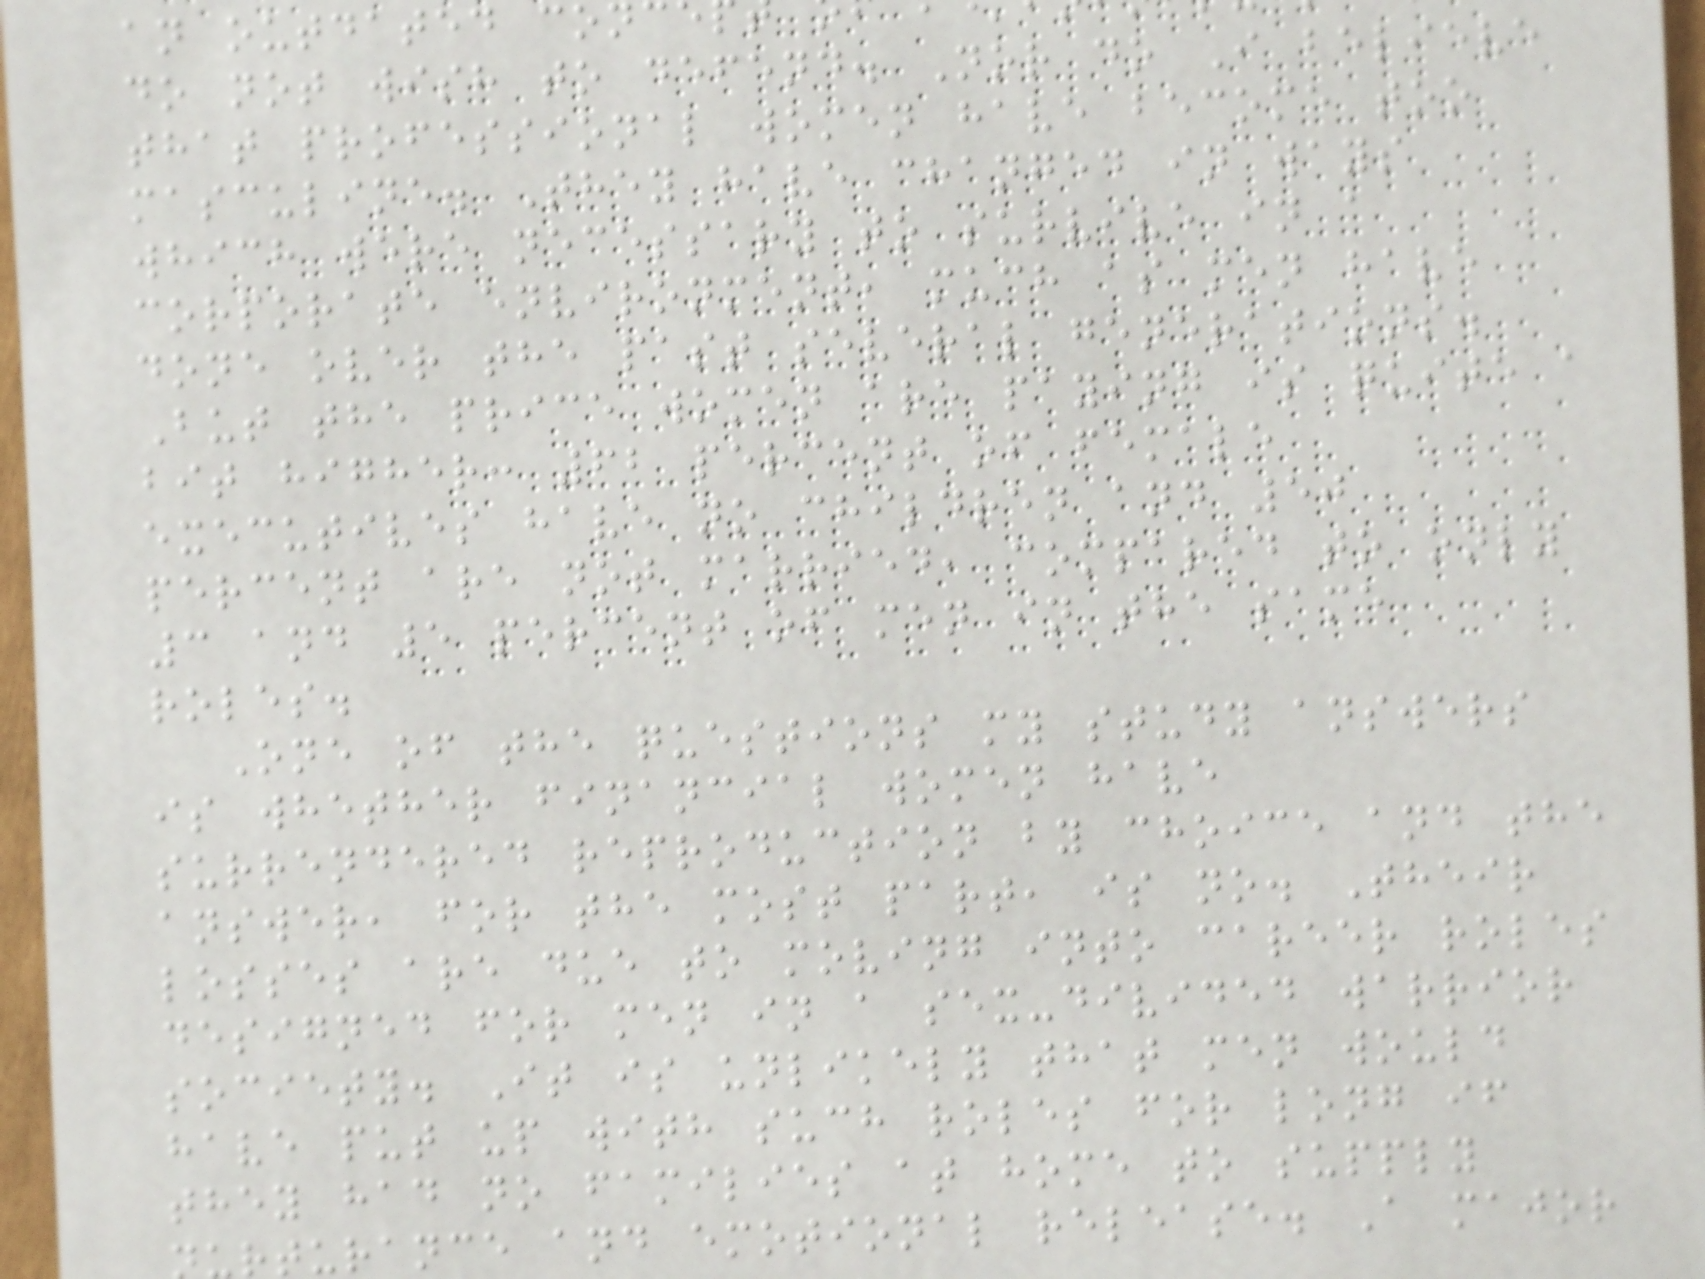an outdated con
do not wish to defend. Nor do I believe
that professional women have become too
masculine. They have changed in ways
which were necessary to survive in a
corporate environment, much as men have
done over the past several generations.
But the price women are paying is quite a
bit higher: 62 percent of female
executives have no children and 50
percent are not married, compared to only
3 and 5 percent of men in the same
roles.
One of the questions my study answers
is whether financial women have
surrendered reproduction by choice and the
answer, for the most part, is no. Their
losses are due to moving into career roles
designed for men in a sex-divided warrior
society. It is unlikely that men would
have put up with such roles for long if
they had no families at home to supply
rturance and emotional release. A major
